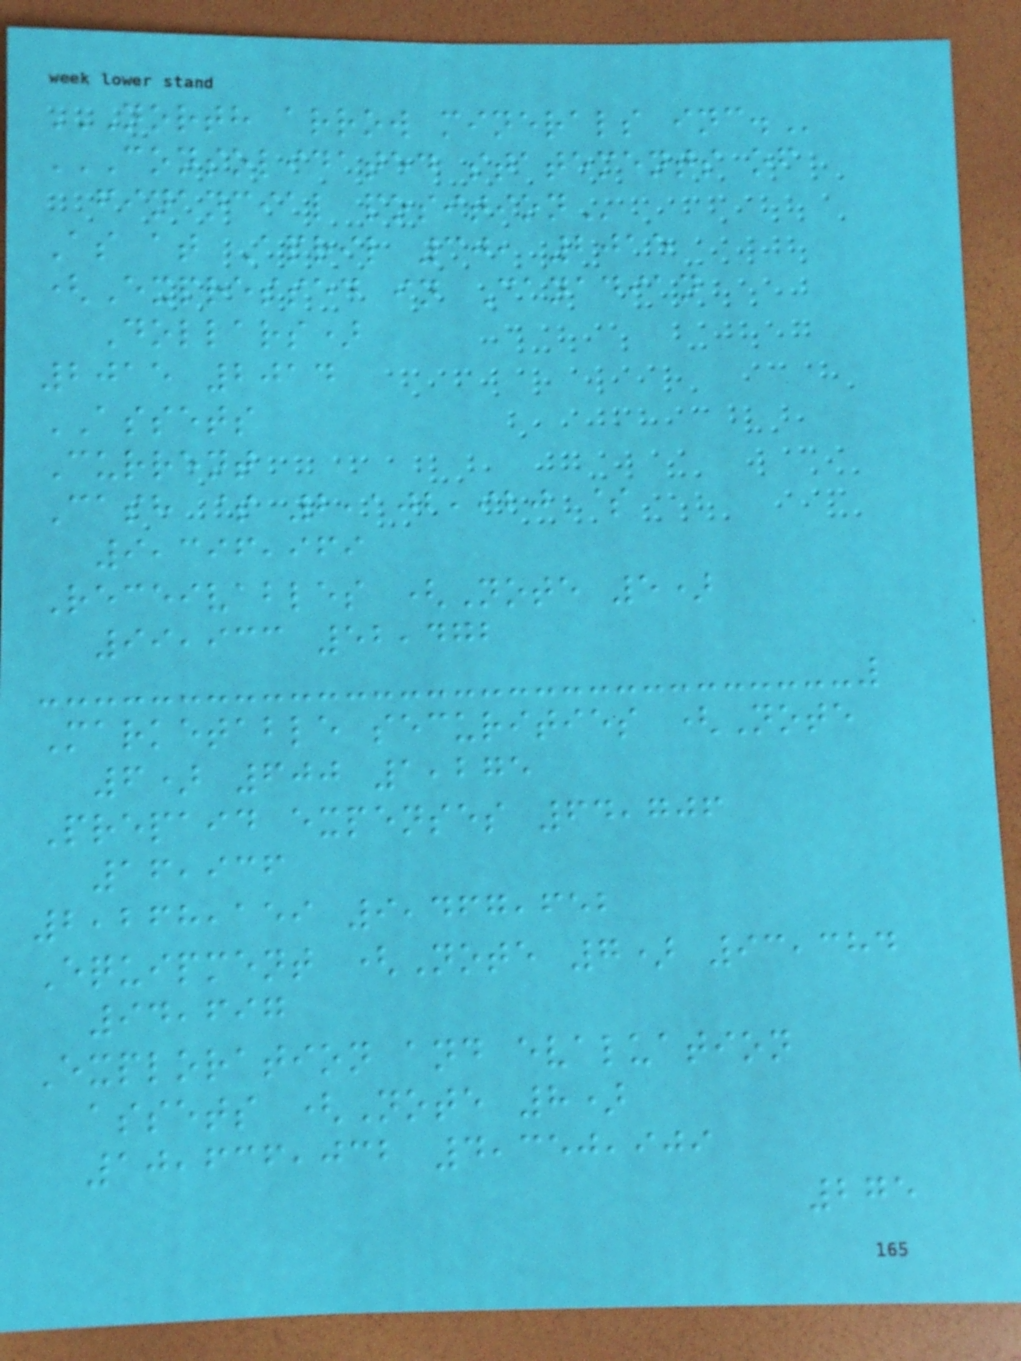NORTH ARROW MINERALS INC.
CONSOLIDATED STATEMENTS OF
FINANCIAL POSITION
As at April 30, 2015
(Expressed in Canadian
Dollars)
2015 2014
ASSETS
Current
Cash $ 2,102,920 $
9,396,969
Receivables (Note 5)
99,933 52,472
Marketable securities (Note
6) 600 1,275
Prepaid expenses 64,706
16,936
2,268,159 9,467,652
Equipment (Note 7) 93,384
94,697
Exploration and evaluation
assets (Note 8)
10,636,032 4,350,909
275
